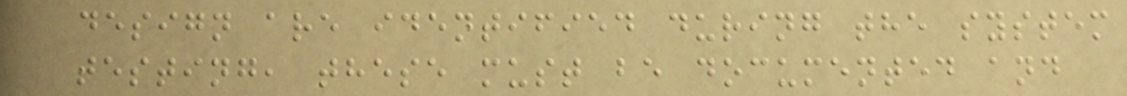design are identified during the system
testing, these must be documented and
